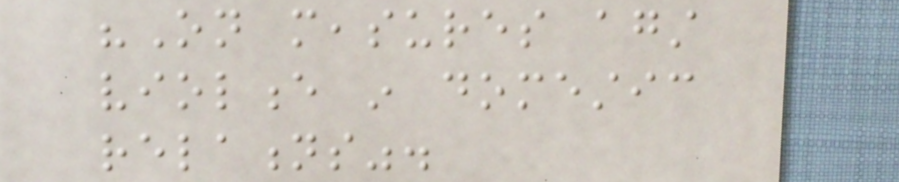"On measures against
violence in domestic
relations".
